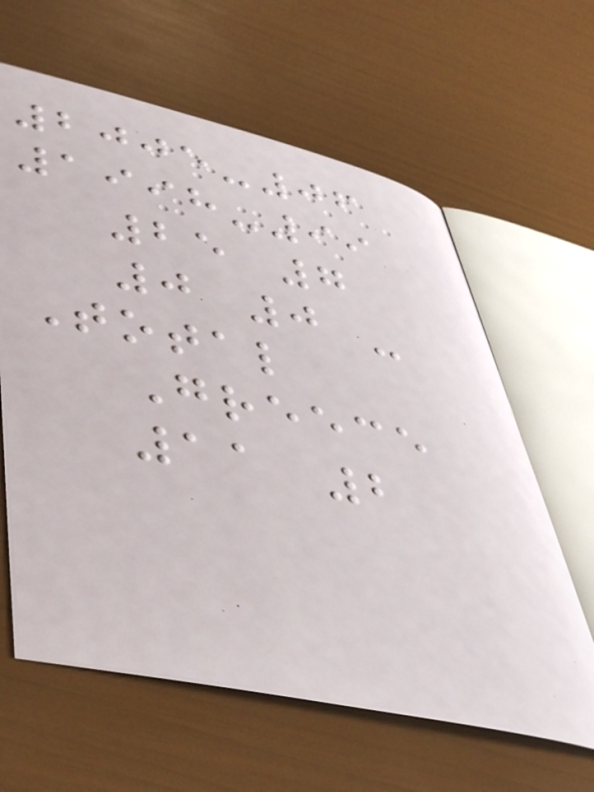2005-06
1998-99
25 7
0 0 -
Total
Greece
11 2
